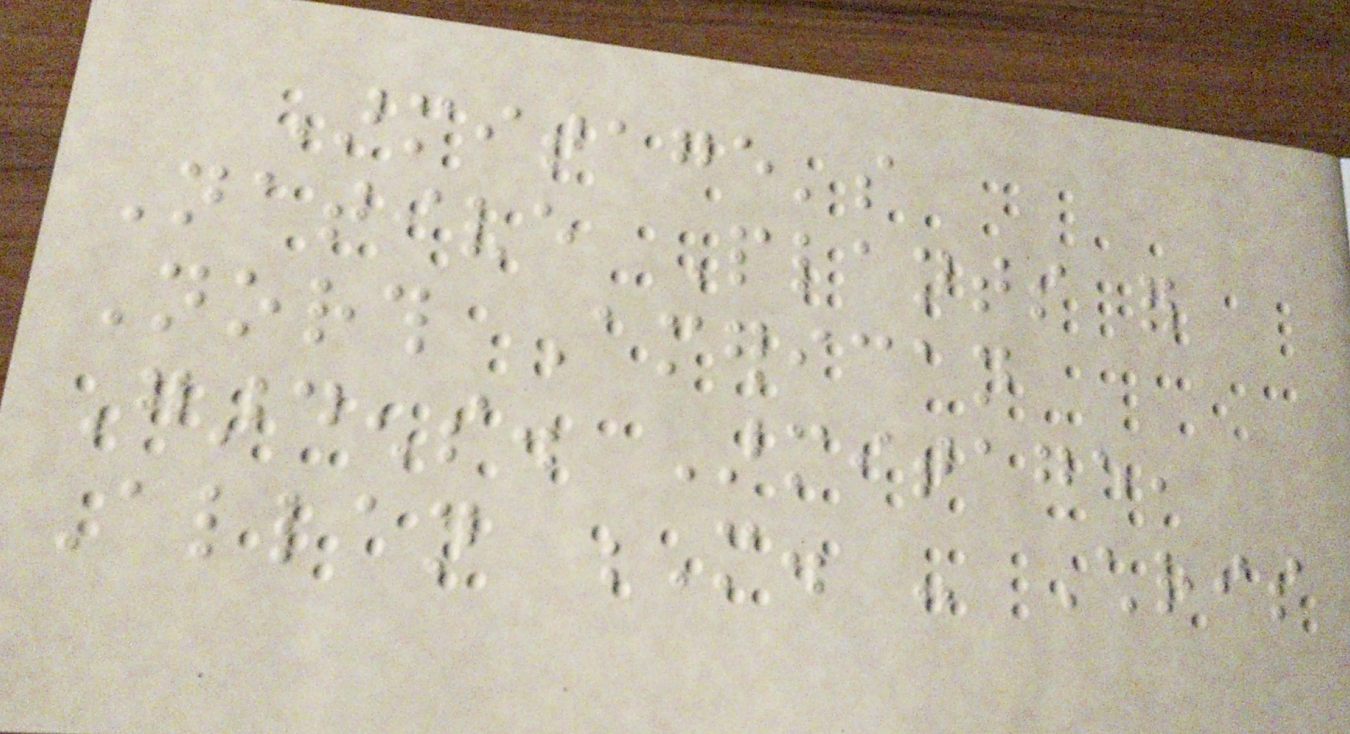Armitage's
Native Plants for
North American
Gardens. Armitage,
Allan M. - Chris
